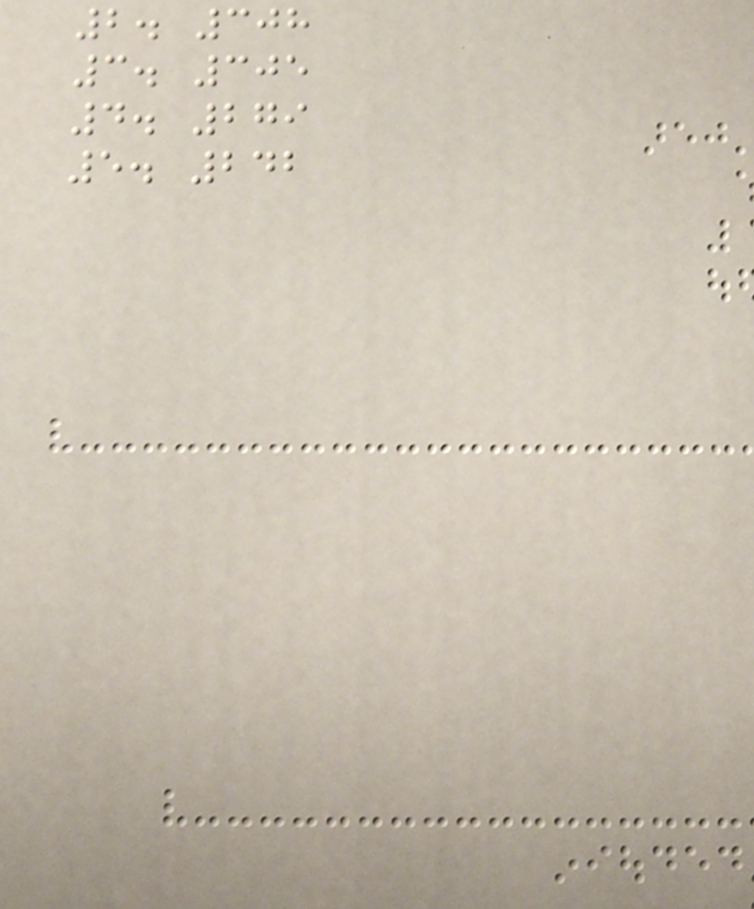2. 308
3. 305
4. 279
5. 242
